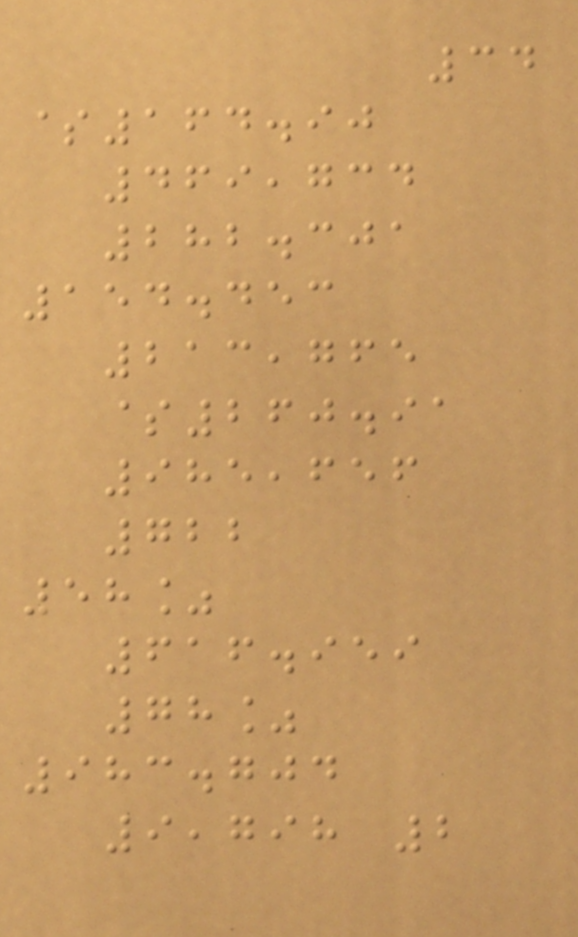34
$164.90
469,734
282.301
154.453
213,765
$260.91
985,656
722
58%
616.959
78%
983.704
9,798 2
